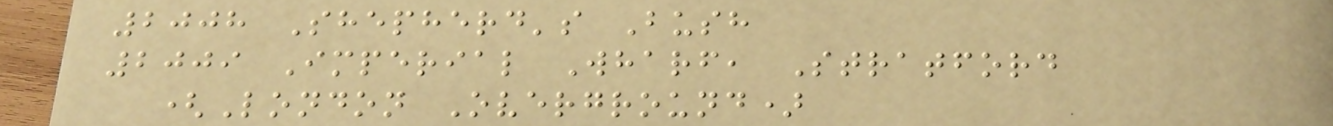2008 Shepherd's Bush
2009 Imperial Wharf, Stratford
(London Overground)
